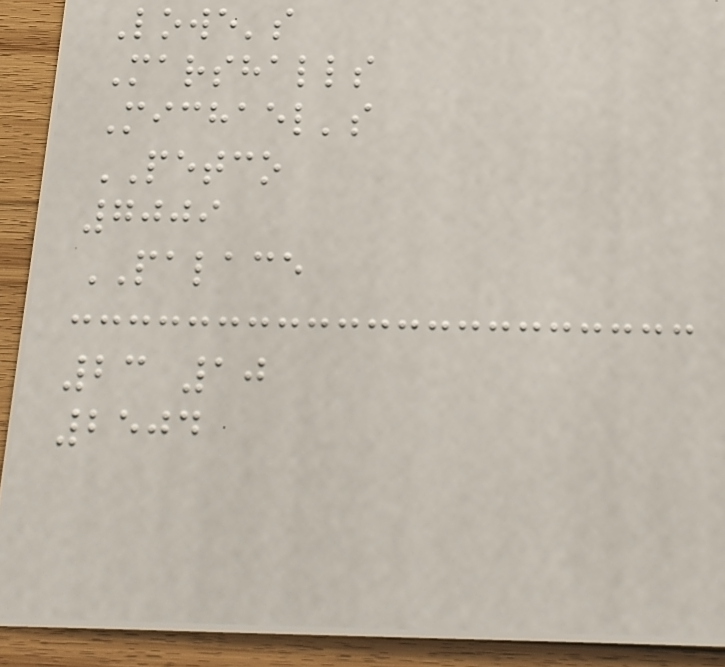Lowe's
Marshalls
Michael's
PETCO
7009
PALACE
23 10
2504
